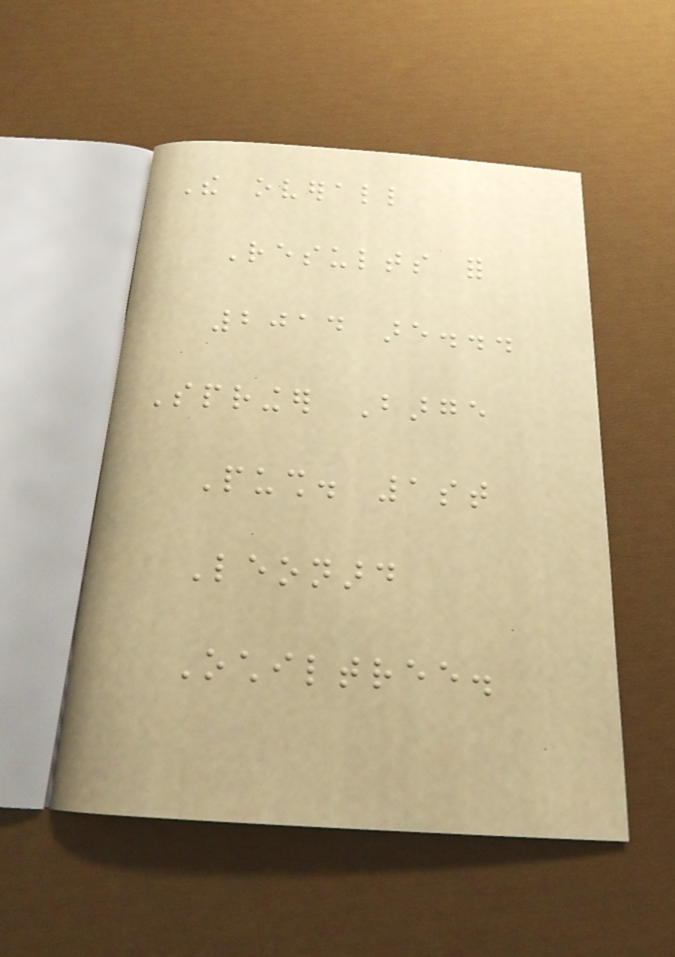The overall
Results for
2014 are...
Springer Barge
Push. 1st
Leonard
Ochiltree.
